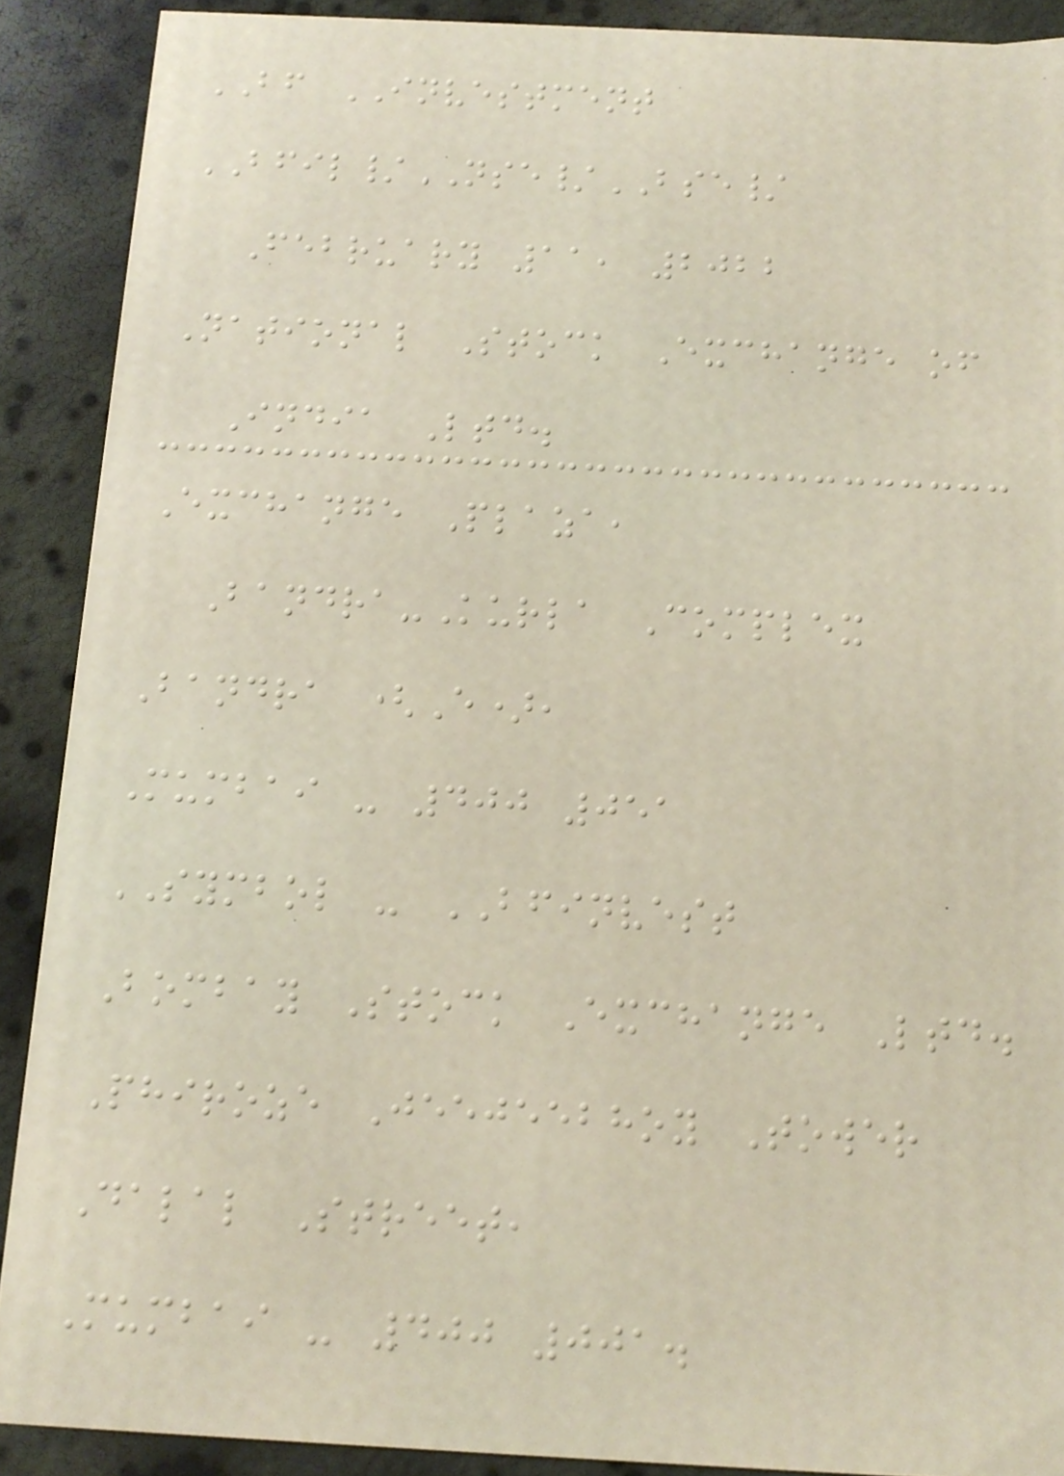BF INVESTMENT
BFIL/NSE/BSE/
February 11, 2022
National Stock Exchange of
India Ltd.
Exchange Plaza,
Bandra-Kurla Complex
Bandra (E),
Mumbai - 400 051
SYMBOL - BFINVEST
Bombay Stock Exchange Ltd.
Phiroze Jeejeebhoy Tower
Dalal Street,
Mumbai - 400 001.
